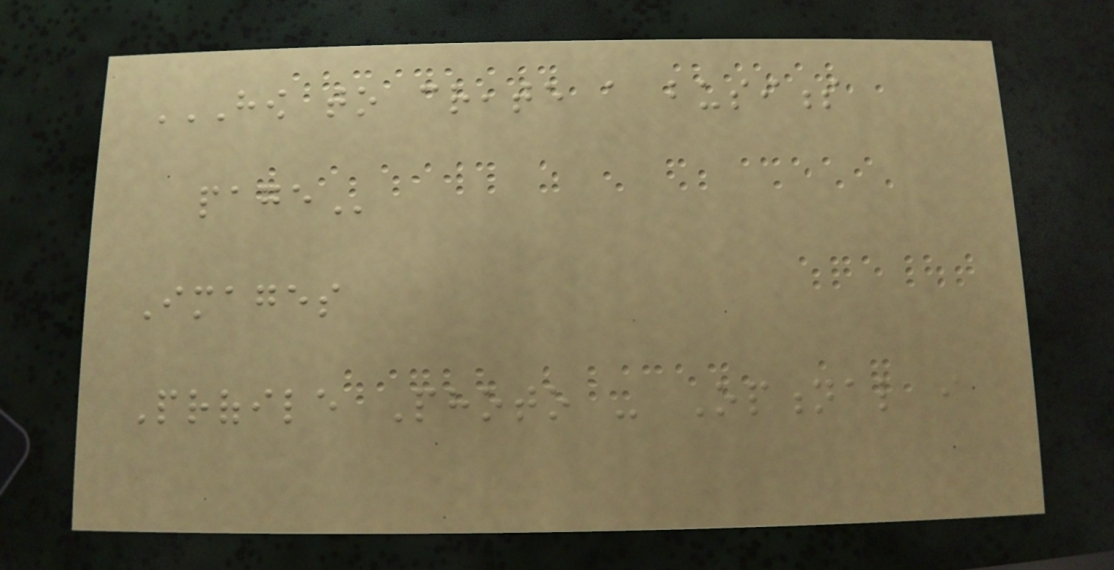HOW TO CREATE A BUSINESS
PAGE
Images
Profile Photo - Optional i
